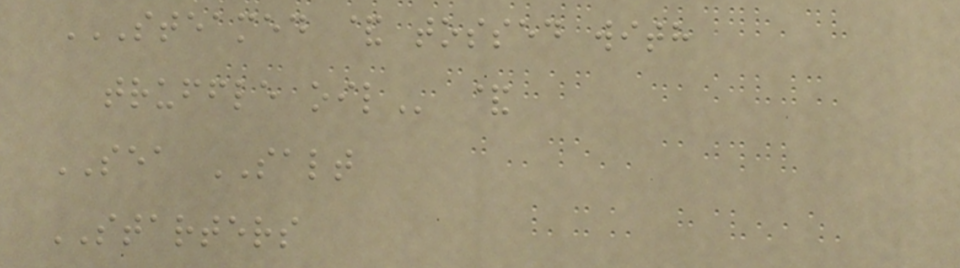STEAMED & TOSSED WITH
TRUFFLE OIL &
SEA SALT
STARTERS
